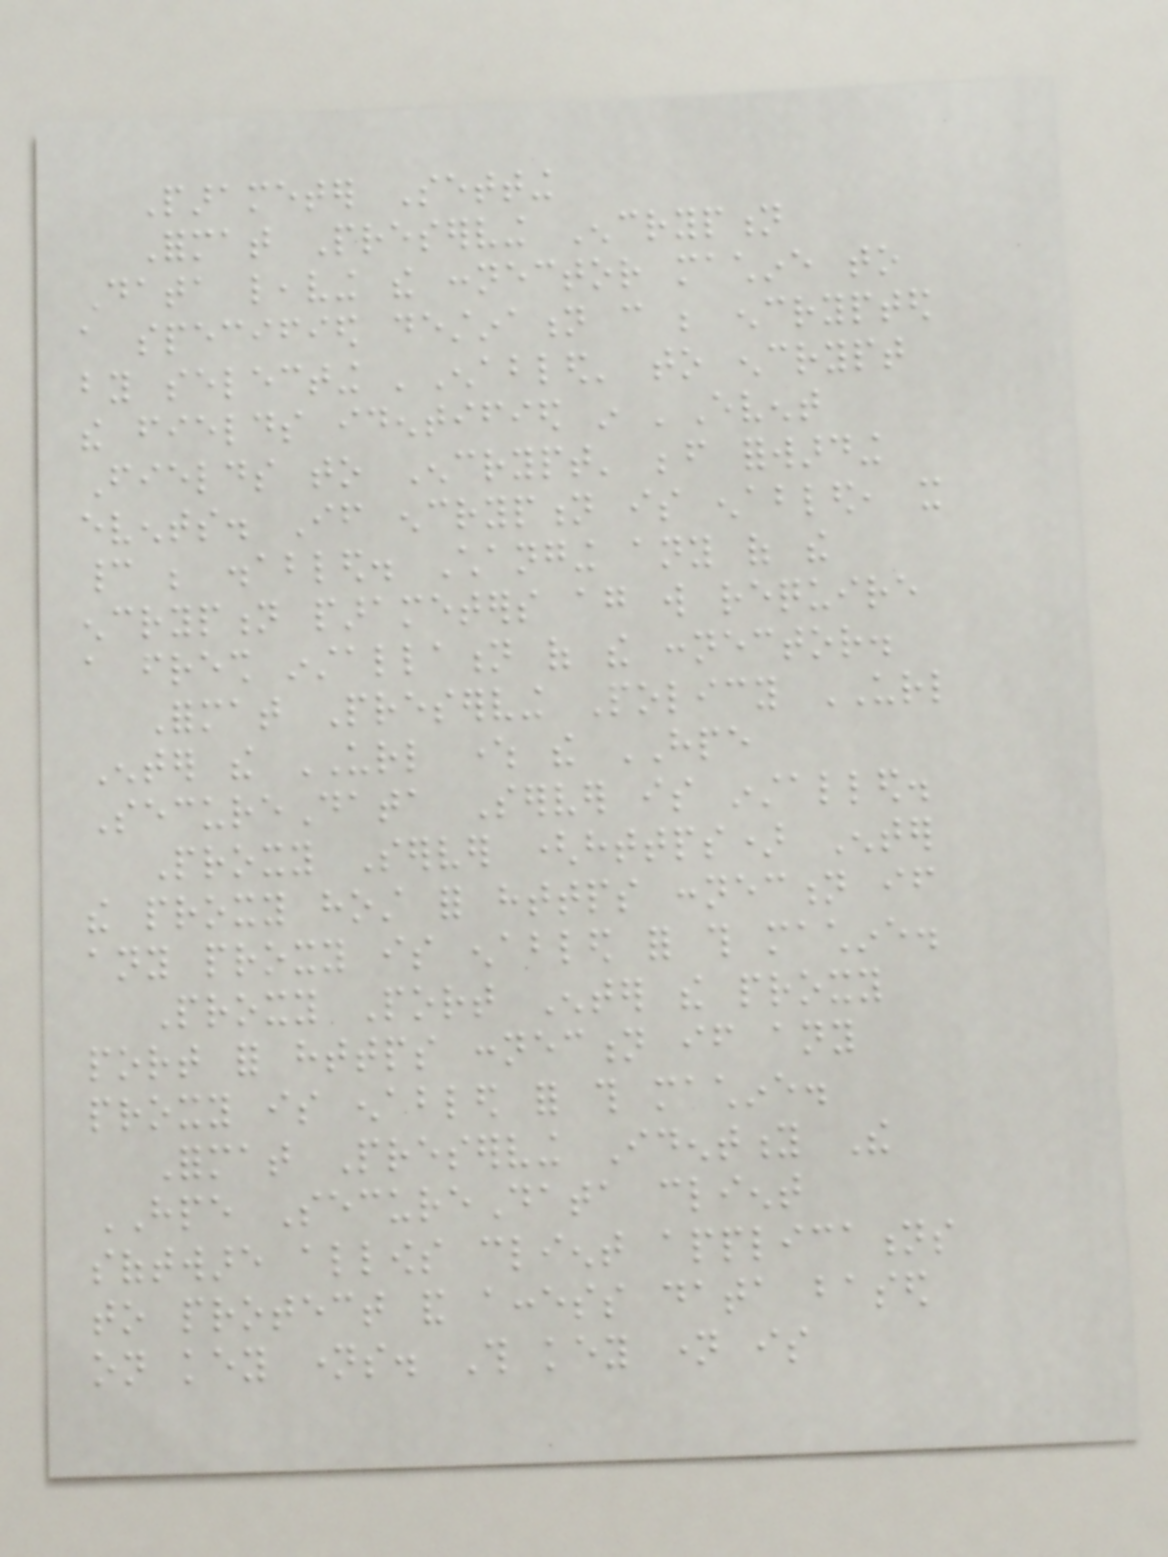Parameter Setting
Format Preserving Encryption
Data leaving the connector machine to
a specified destination can be encrypted
by selecting 'Enabled' to encrypt
the fields identified in 'Event
Fields to Encrypt' before forwarding
events. If encryption is enabled, it
cannot be disabled. Changing any of the
encryption parameters again will require
a fresh installation of the connector.
Format Preserving Policy URL
Enter the URL where the HPE
SecureData Server is installed.
Proxy Server (https) Enter
the proxy host for https connection if
any proxy is enabled for this machine.
Proxy Port Enter the proxy
port for https connection if any
proxy is enabled for this machine.
Format Preserving Identity The
HPE SecureData client
software allows client applications
to protect and access data based
on key names. This key name is
